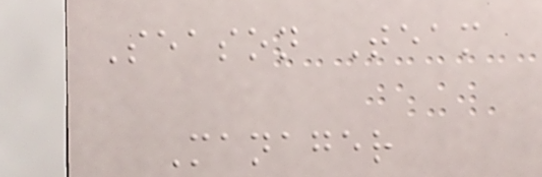Season Team
Manager
